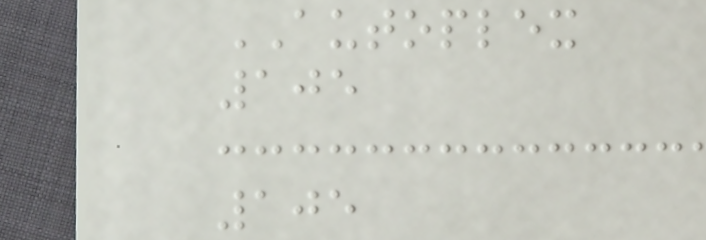AUTOPLEX
105
105
